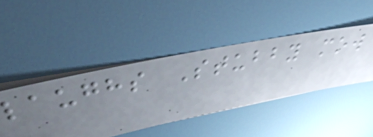laughs Stubby mow
